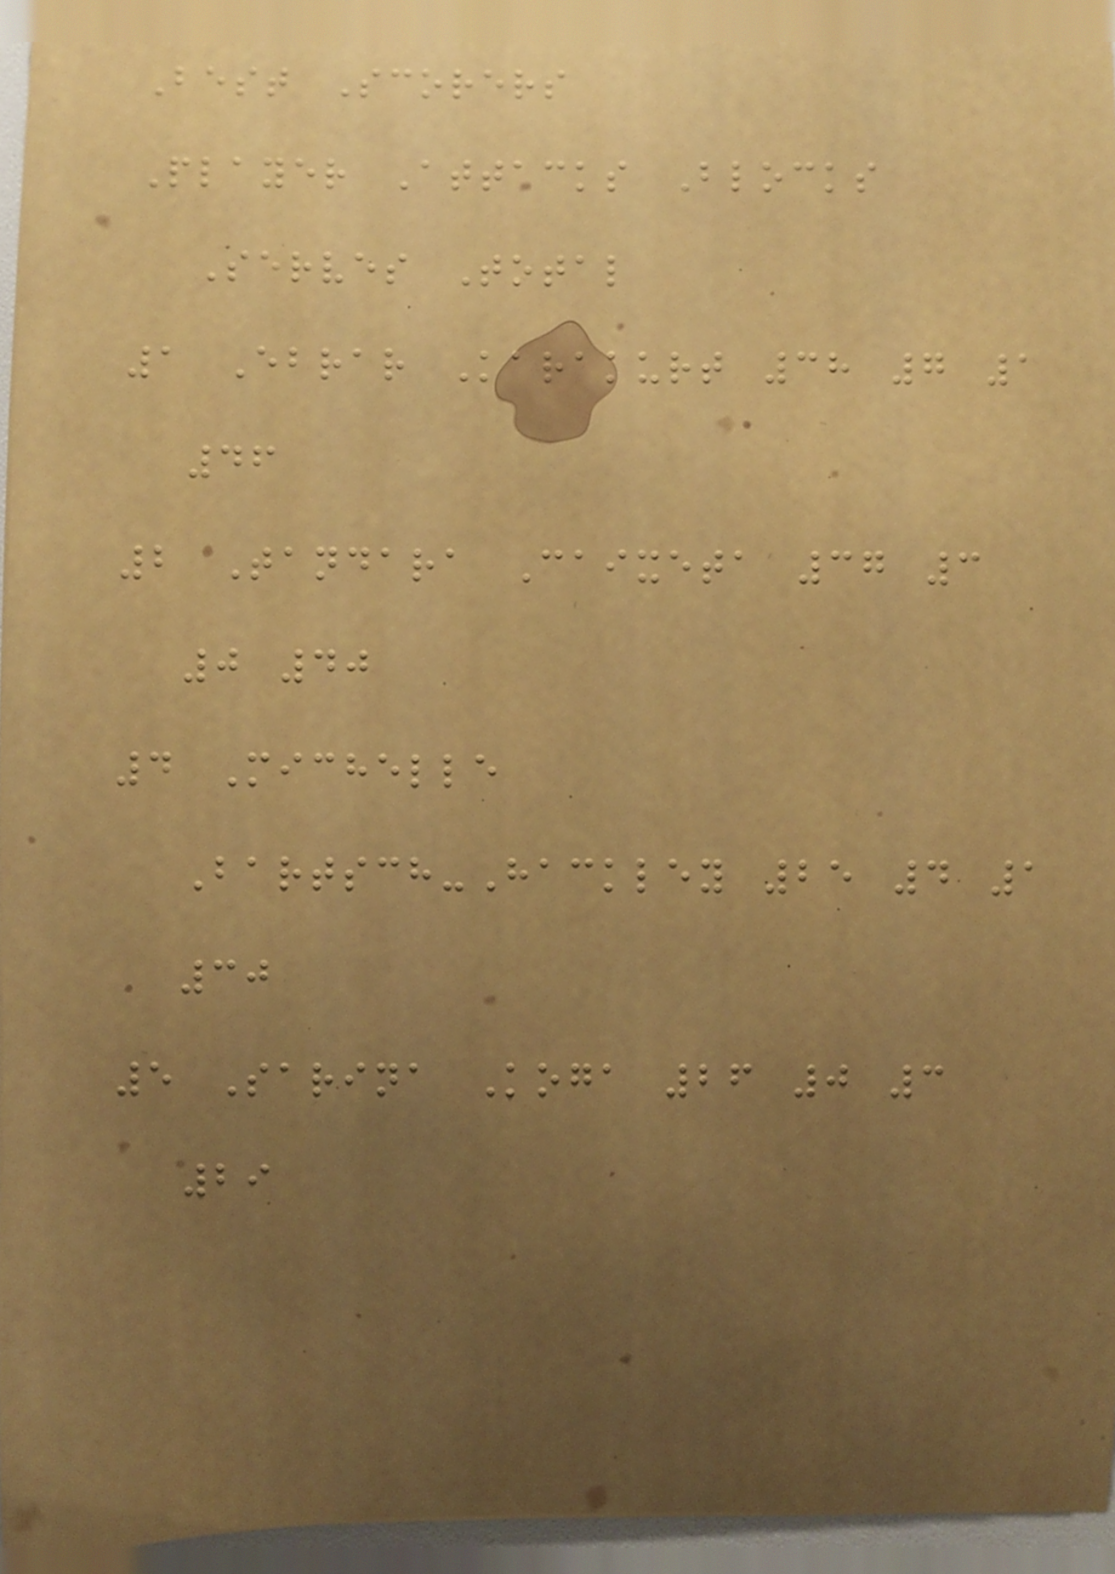Best Scorers
Player Attacks Blocks
Serves Total
1 Ebrar Karakurt 38 7 1
46
2 Tandara Caixeta 37 3
0 40
4 Michelle
Bartsch-Hackley 25 4 1
30
5 Sarina Koga 26 0 3
29
